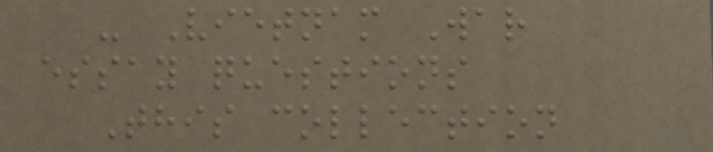- Vietnam War
essay questions
This collection
